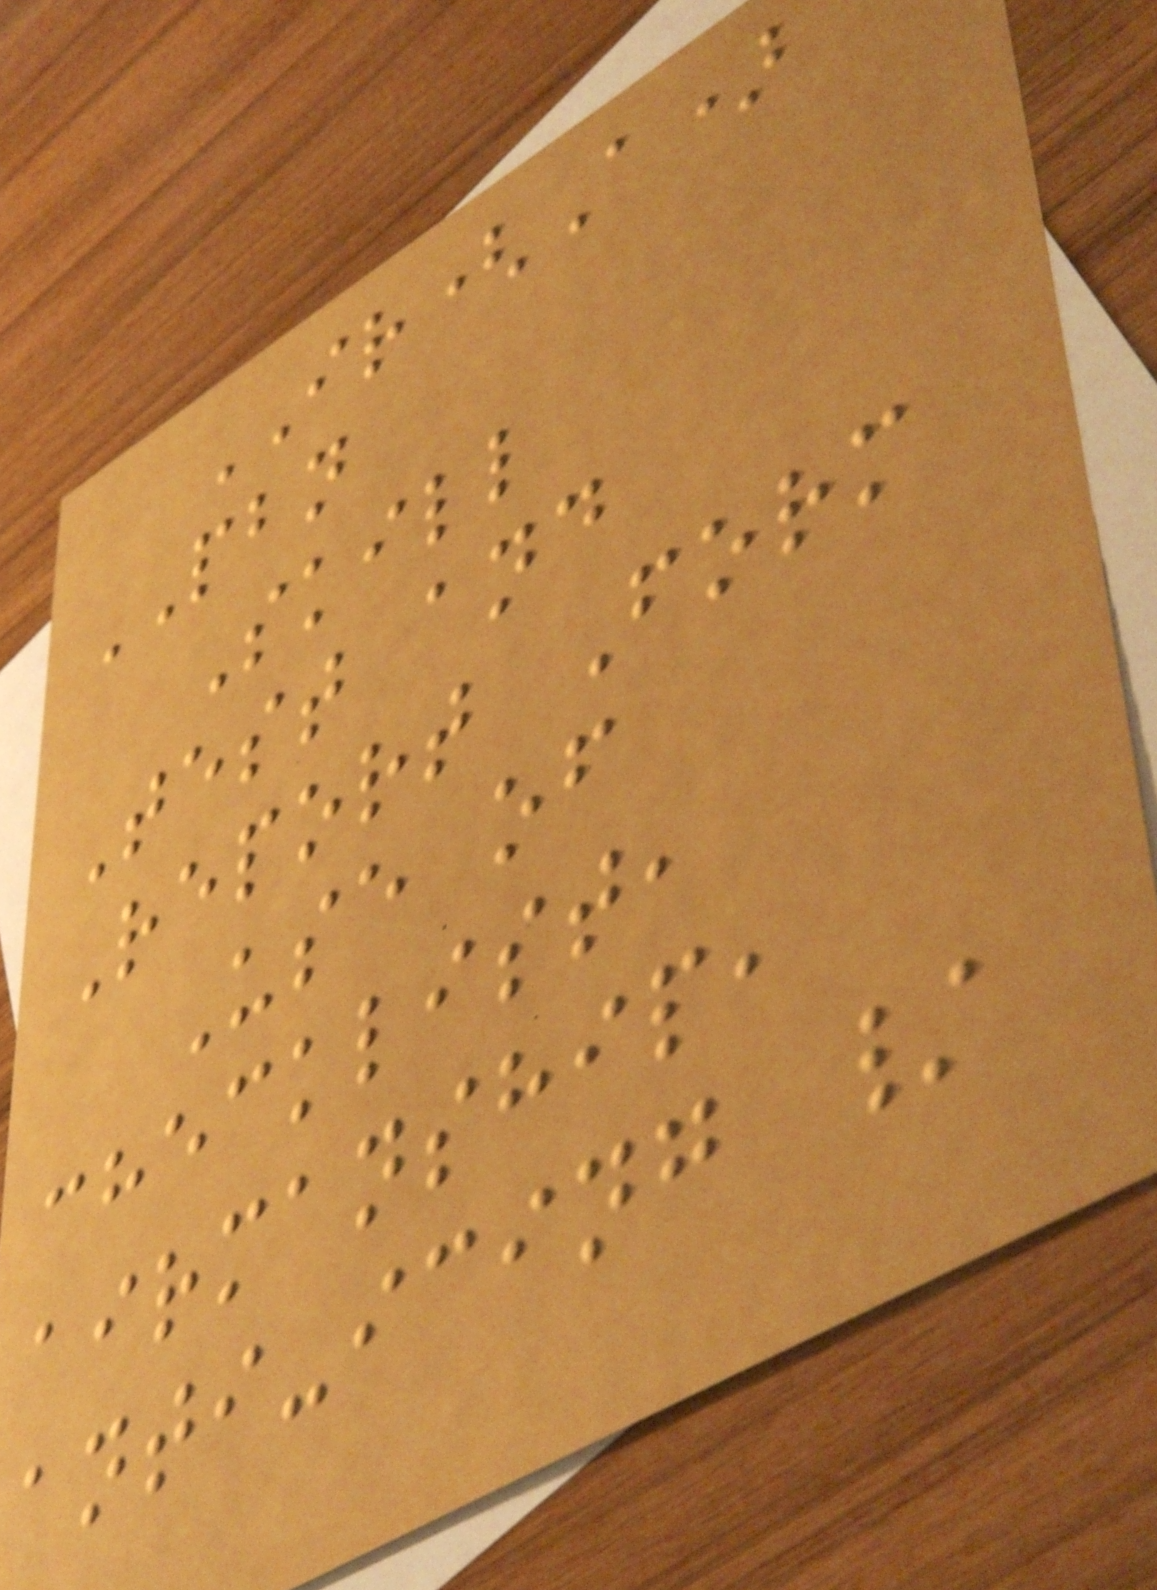IR(A)
PBN
Skill
Test and
Report Form
Use of
checklist,
airmanship,
anti-icing /
